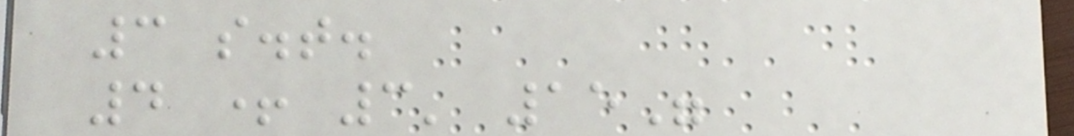3 s.t.
4 + 3' 15"
